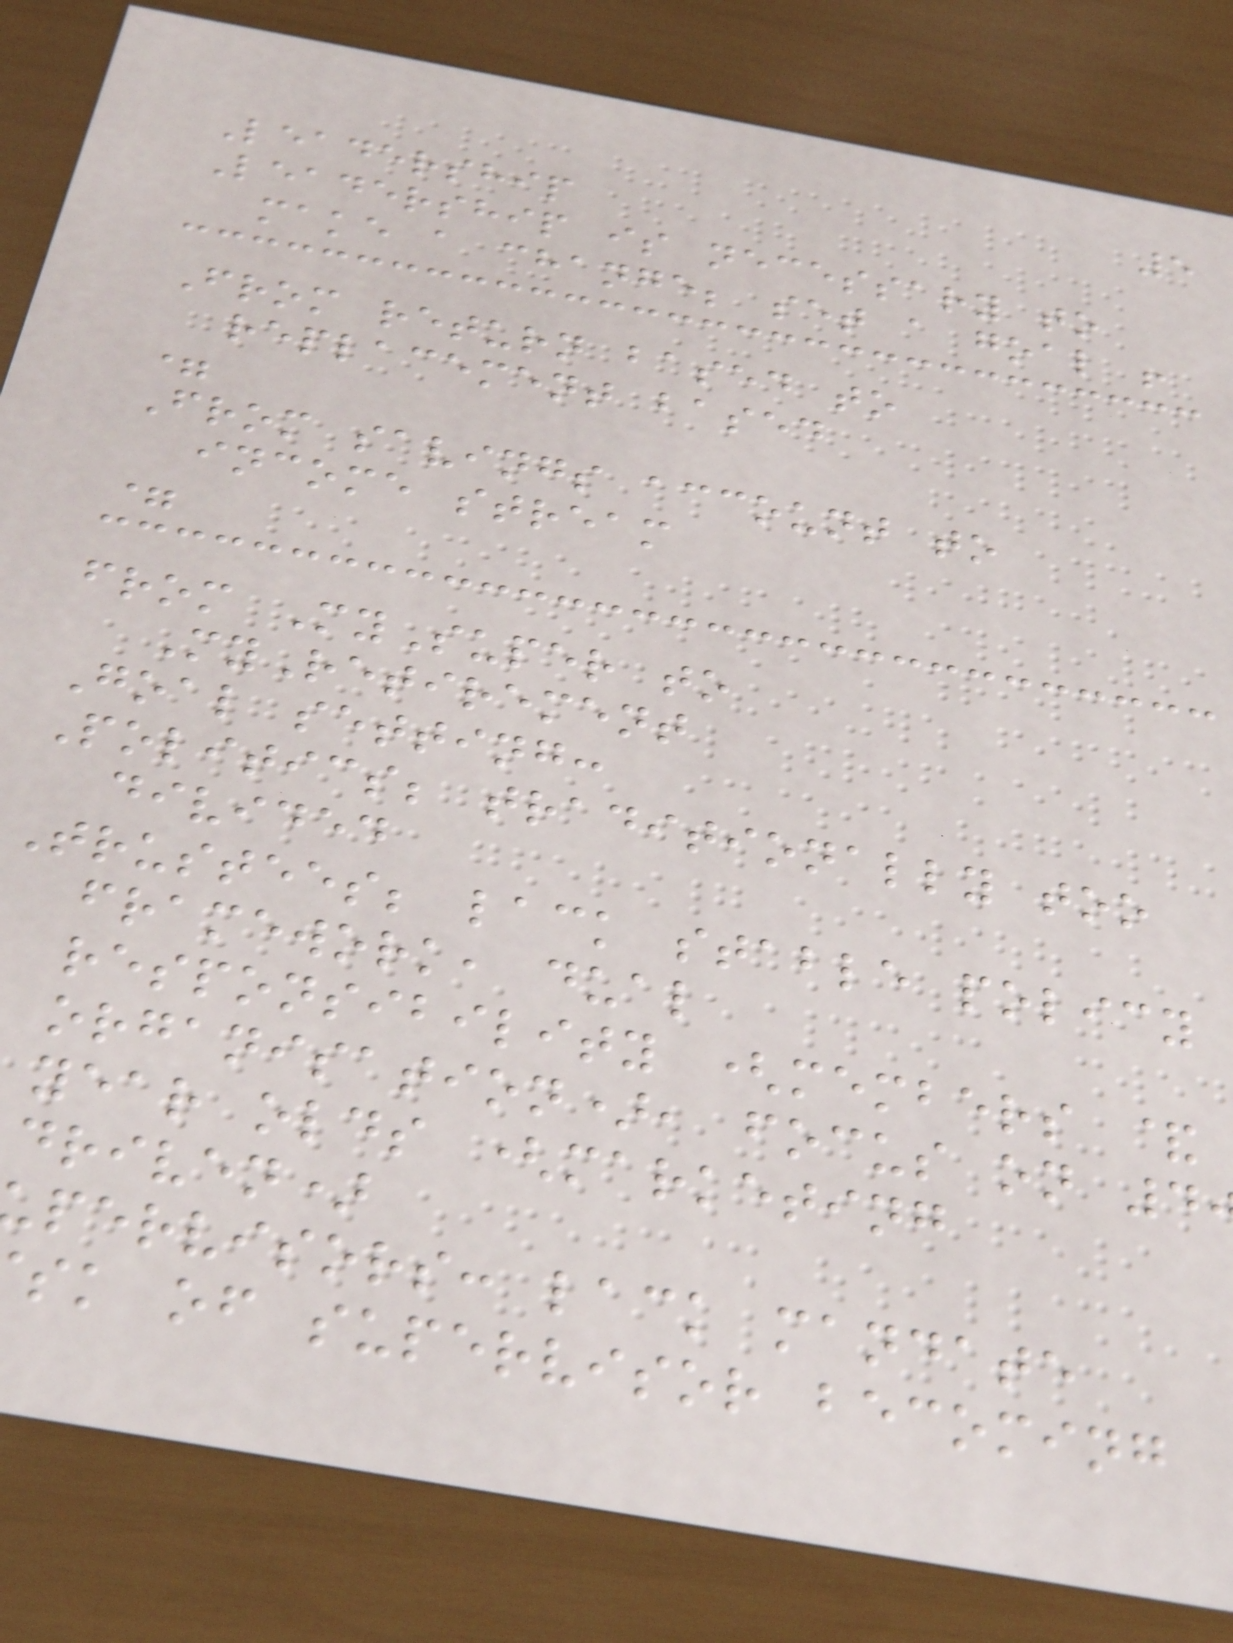5
Leadership
Leadership is necessary to
make a change; set a goal !
From return based to
replacement based
=
From savings account to
income stream
=
from MySuper to
MyRetirement
Goal setting:
Politics; traditionally too
divided
Trustees; lack stable policy
framework, dual
responsibility (members &
organisation), focus on 4
year olds (marketing
driven)
pervisors: lack mandate
sk of supervisor becoming
